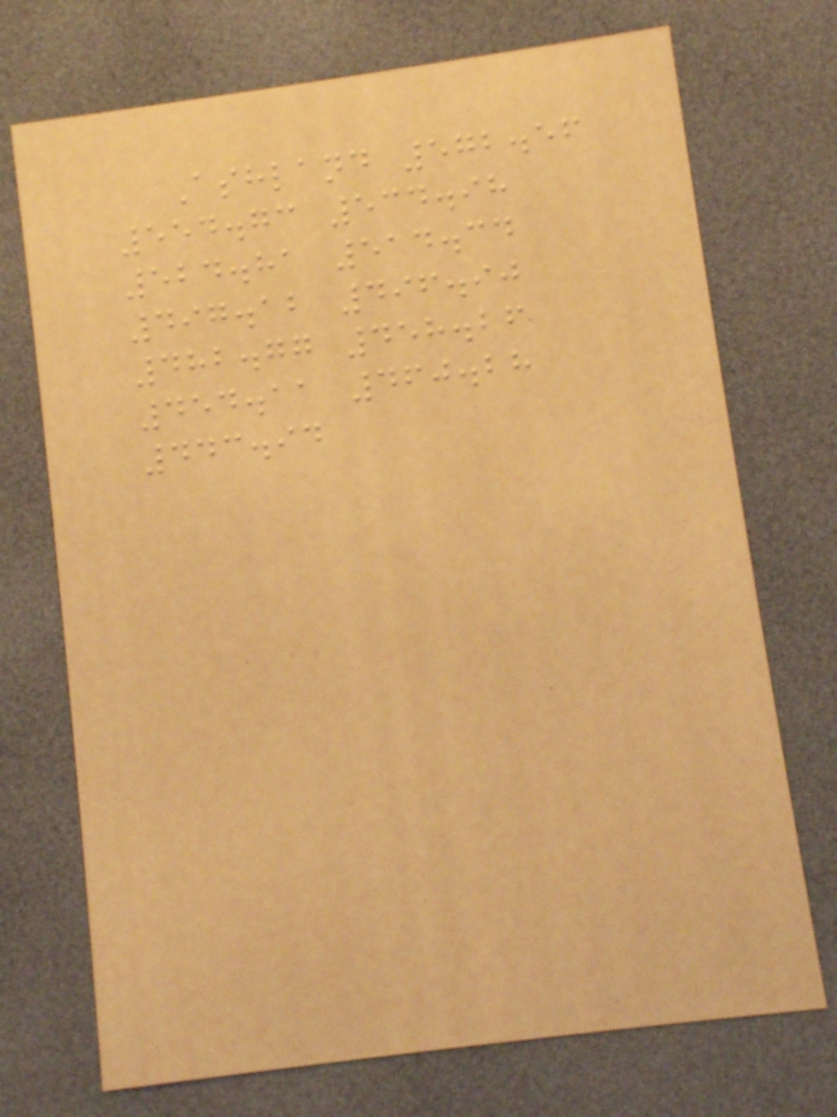Ashland 572.56
554.73 534.98
524.81 514.34
497.12 496.90
482.77 458.26
454.11 460.28
443.94
